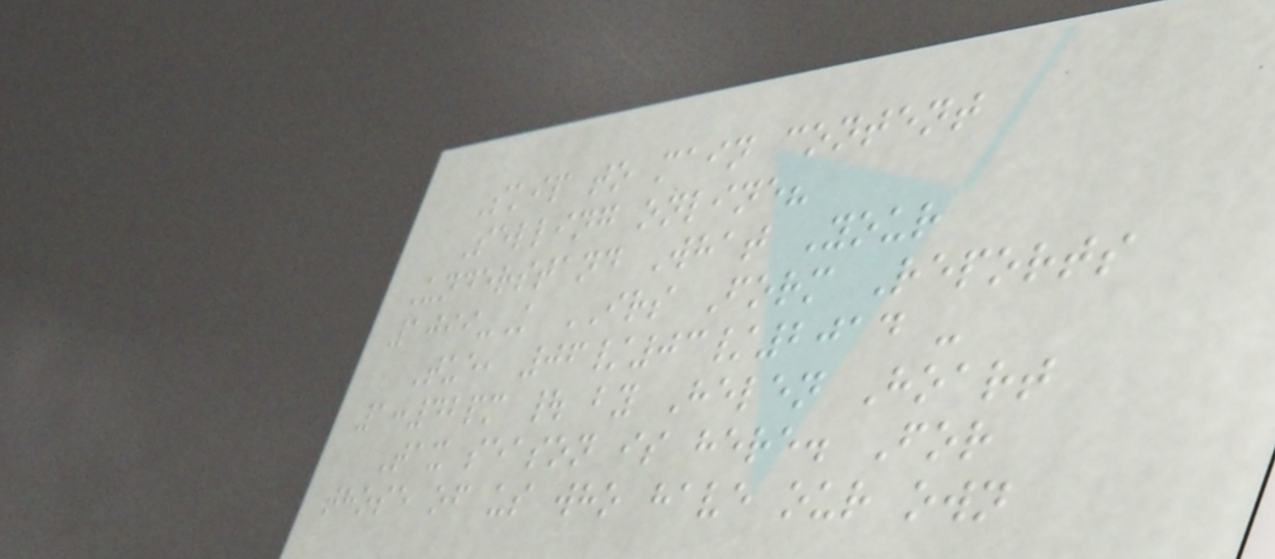Skip to main content
Selling online?
Understand What Your
1099-K IRS Form Reports
Tue, 06/03/2014 -
1:42pm | by Helen Hoart
Tax season is here. For
those of us who have our own
